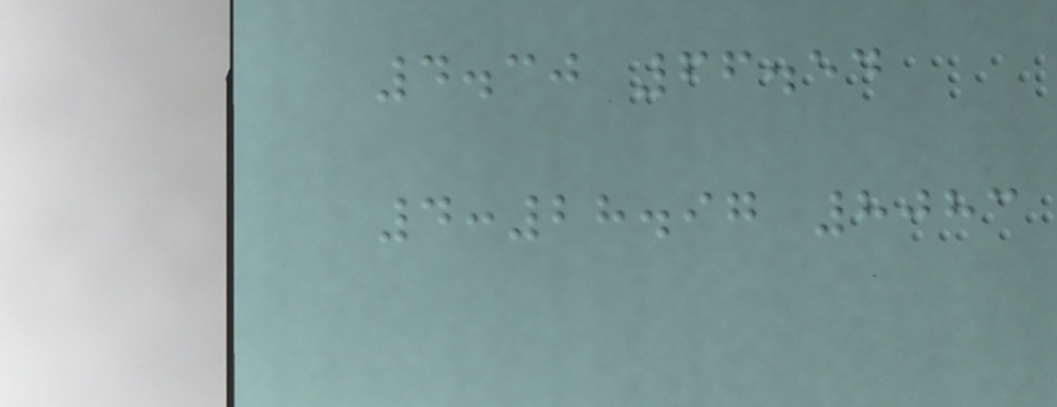4.30 66.54
4:28.97 8083
